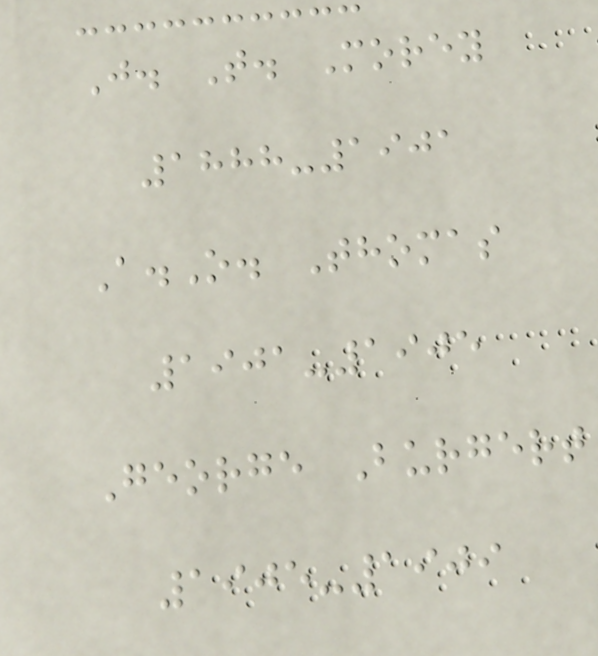J. T. Morey
1888-1901
A.O. Thomas
1901-1905
George Burgert
1905-1909
